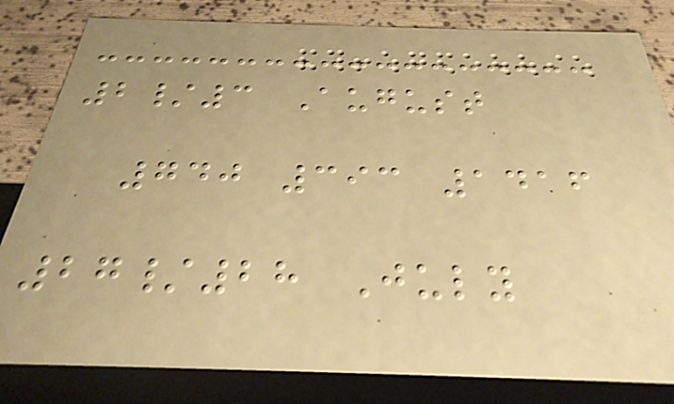2/3 August
740 393 1416
27/28 July
